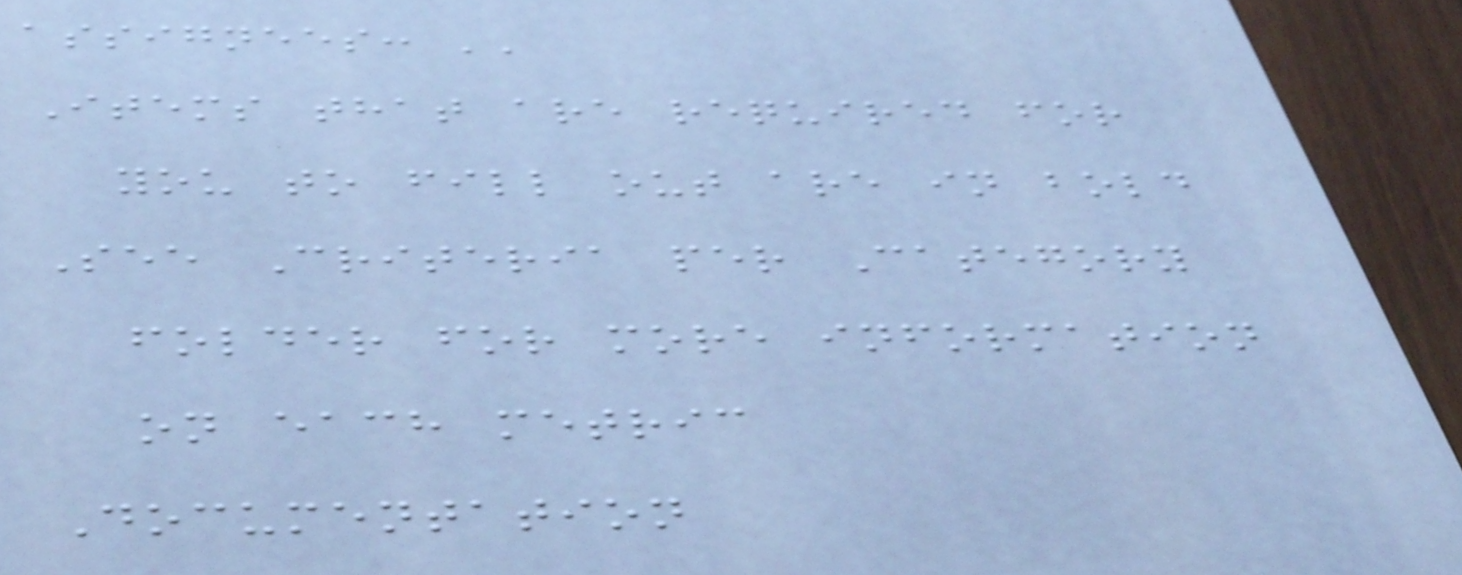assignees: ''
Items that are required for
you to fill out are in bold
See Criteria per Category
folder for more information
on each metric
Documentation
